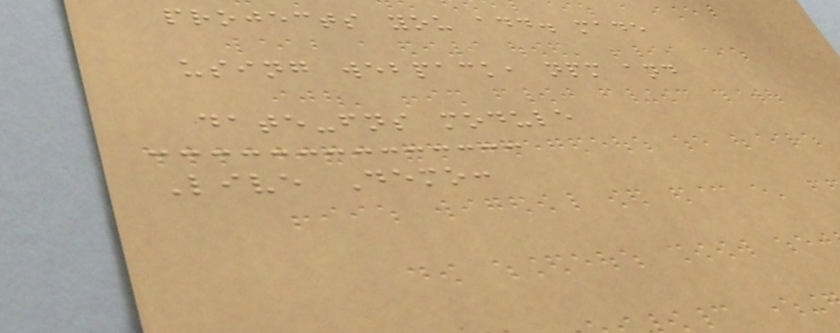projects you add. made
using webpack, npm and
date-fns module
Live Demo:
